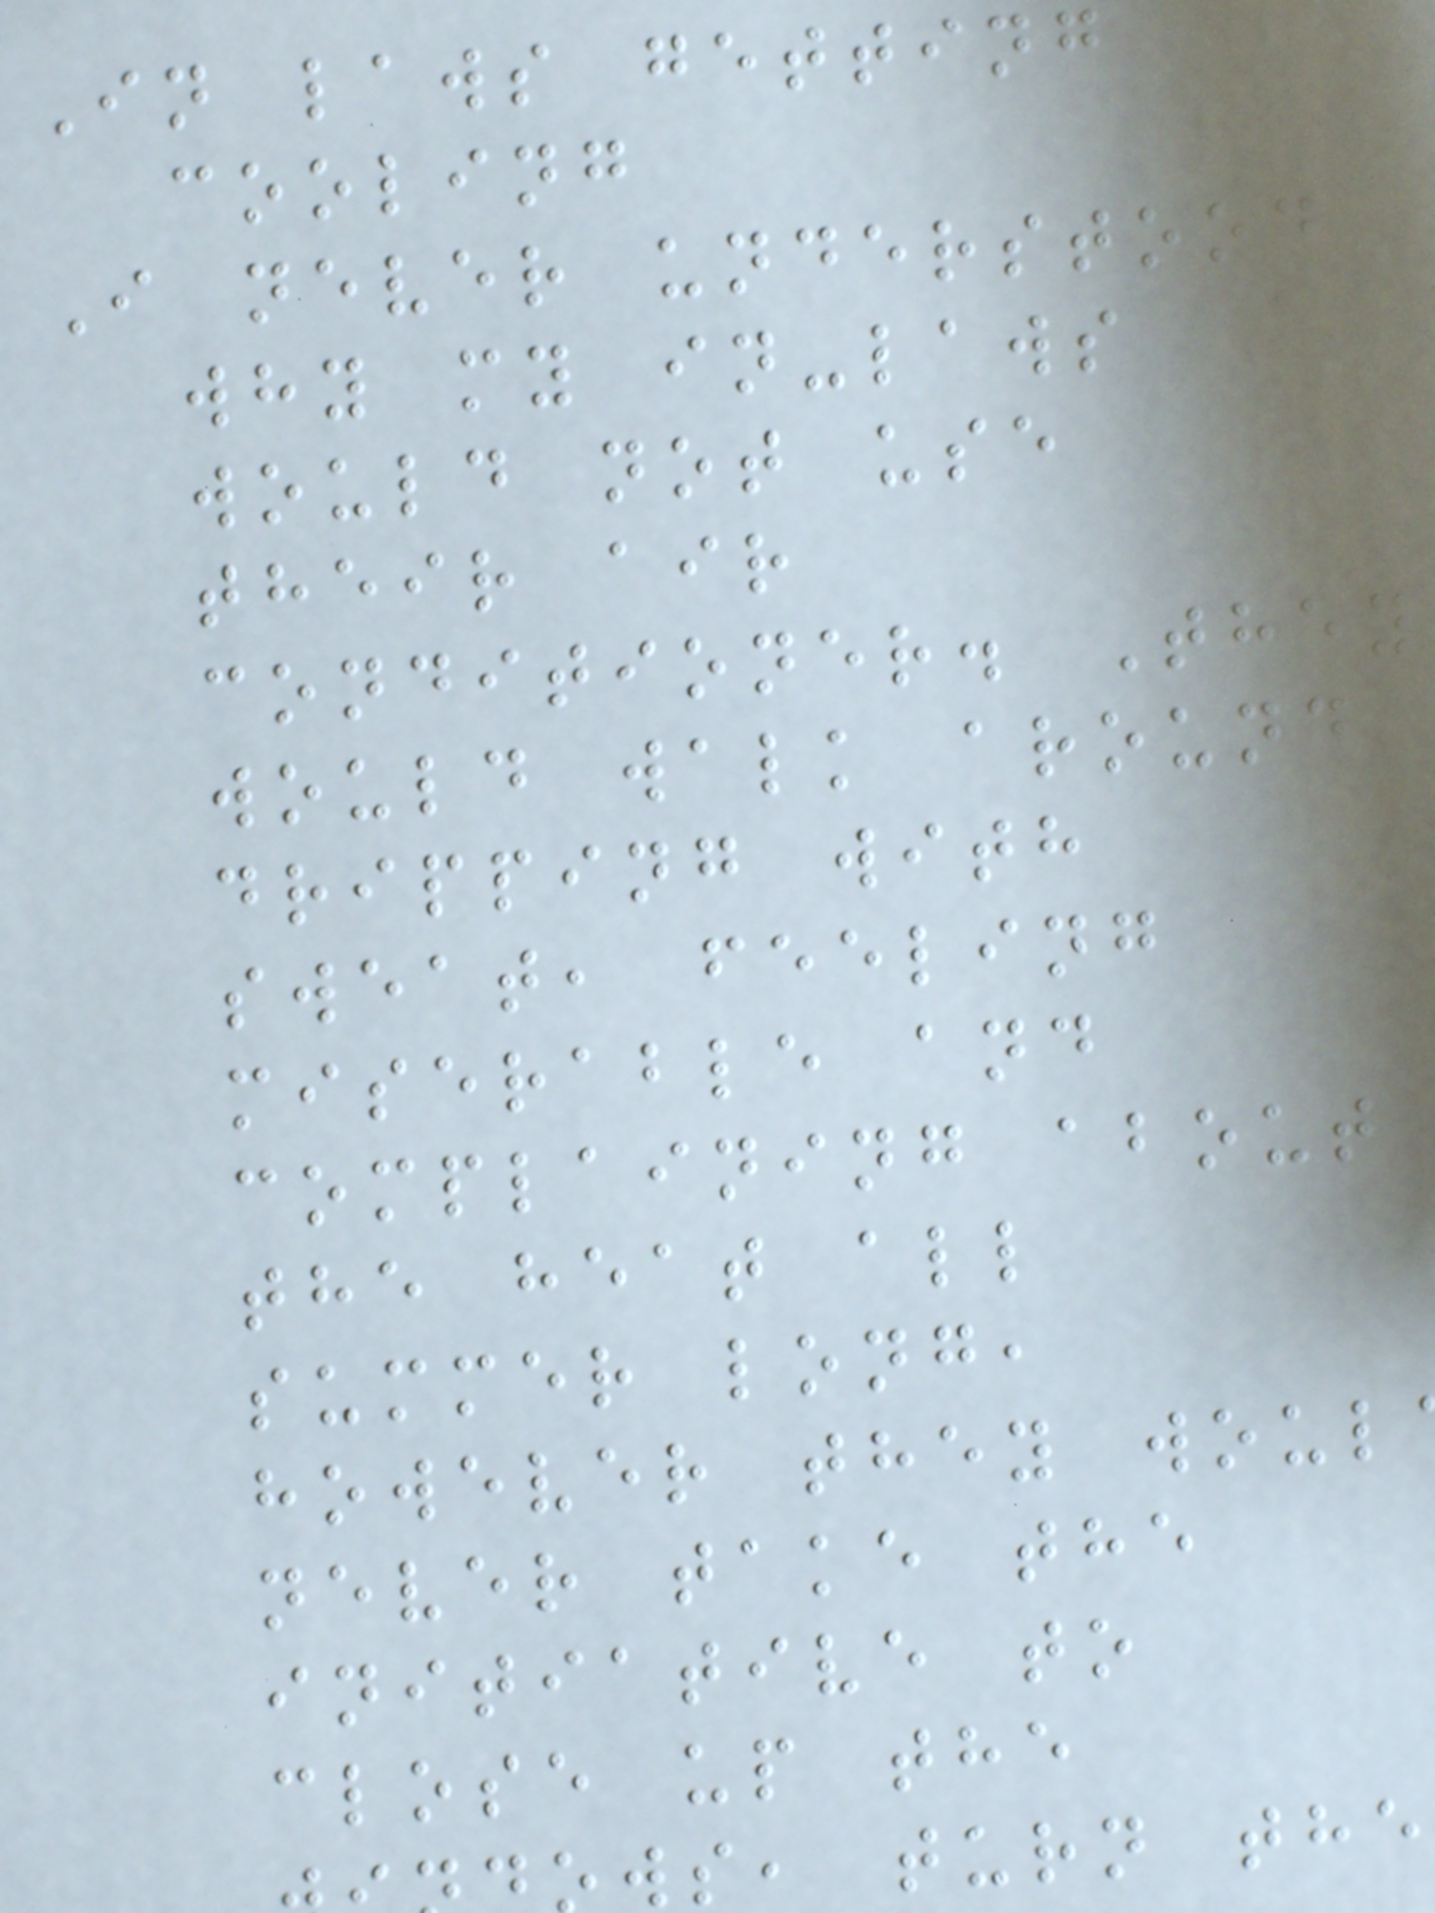In laws getting
cooling
I never understood
why my in-laws
would not use
their air
conditioner. They
would walk around
dripping with
sweat, feeling
miserable and
complaining about
the heat all
summer long,
however they woul
never take the
initiative to
close up the
ws, turn the
